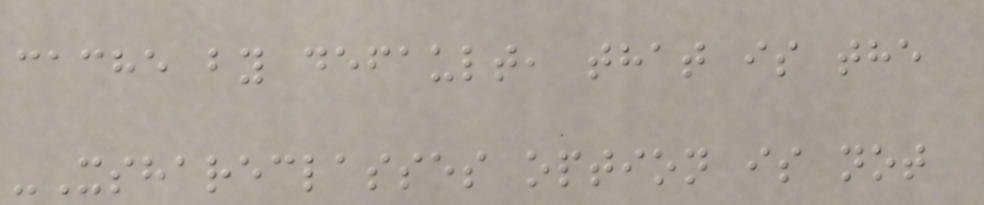cache by default, that is the
-Xshareclasses option is not
